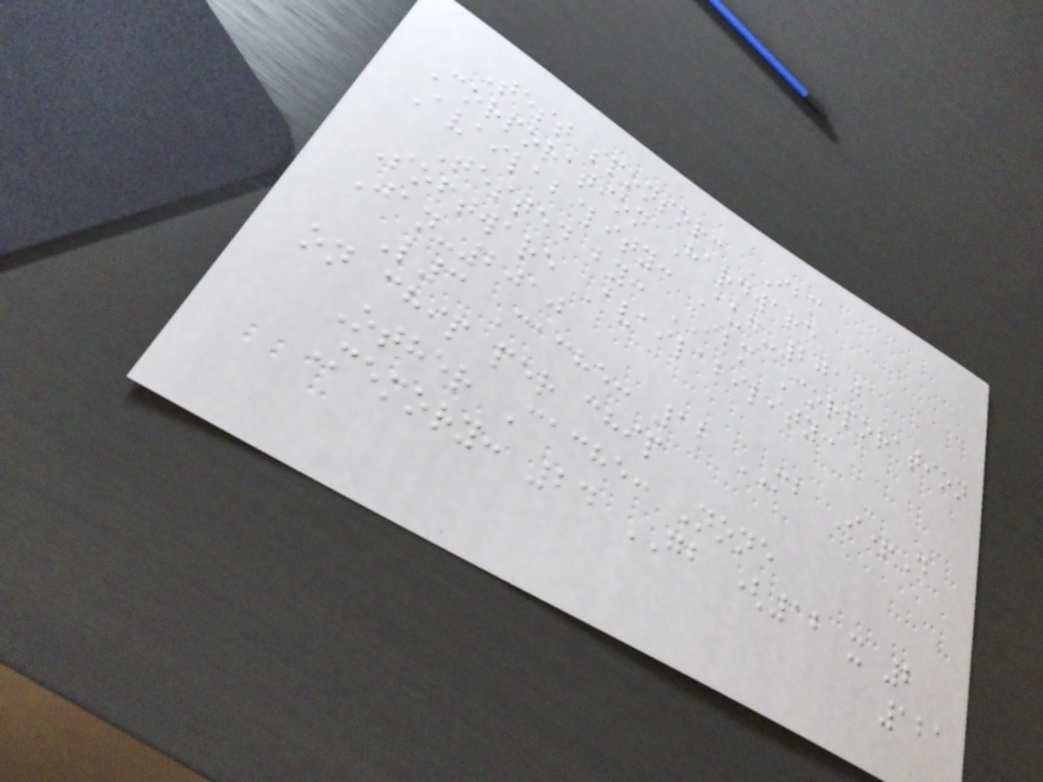Test sponsor: IBM
Corporation Hardware
Availability: Aug-2010
Tested by: IBM Corporation
Software Availability:
Jan-2010
L3 Cache: 12 MB I+D
on chip per chip
Other Cache: None
Memory: 24 GB (12 x 2
121
